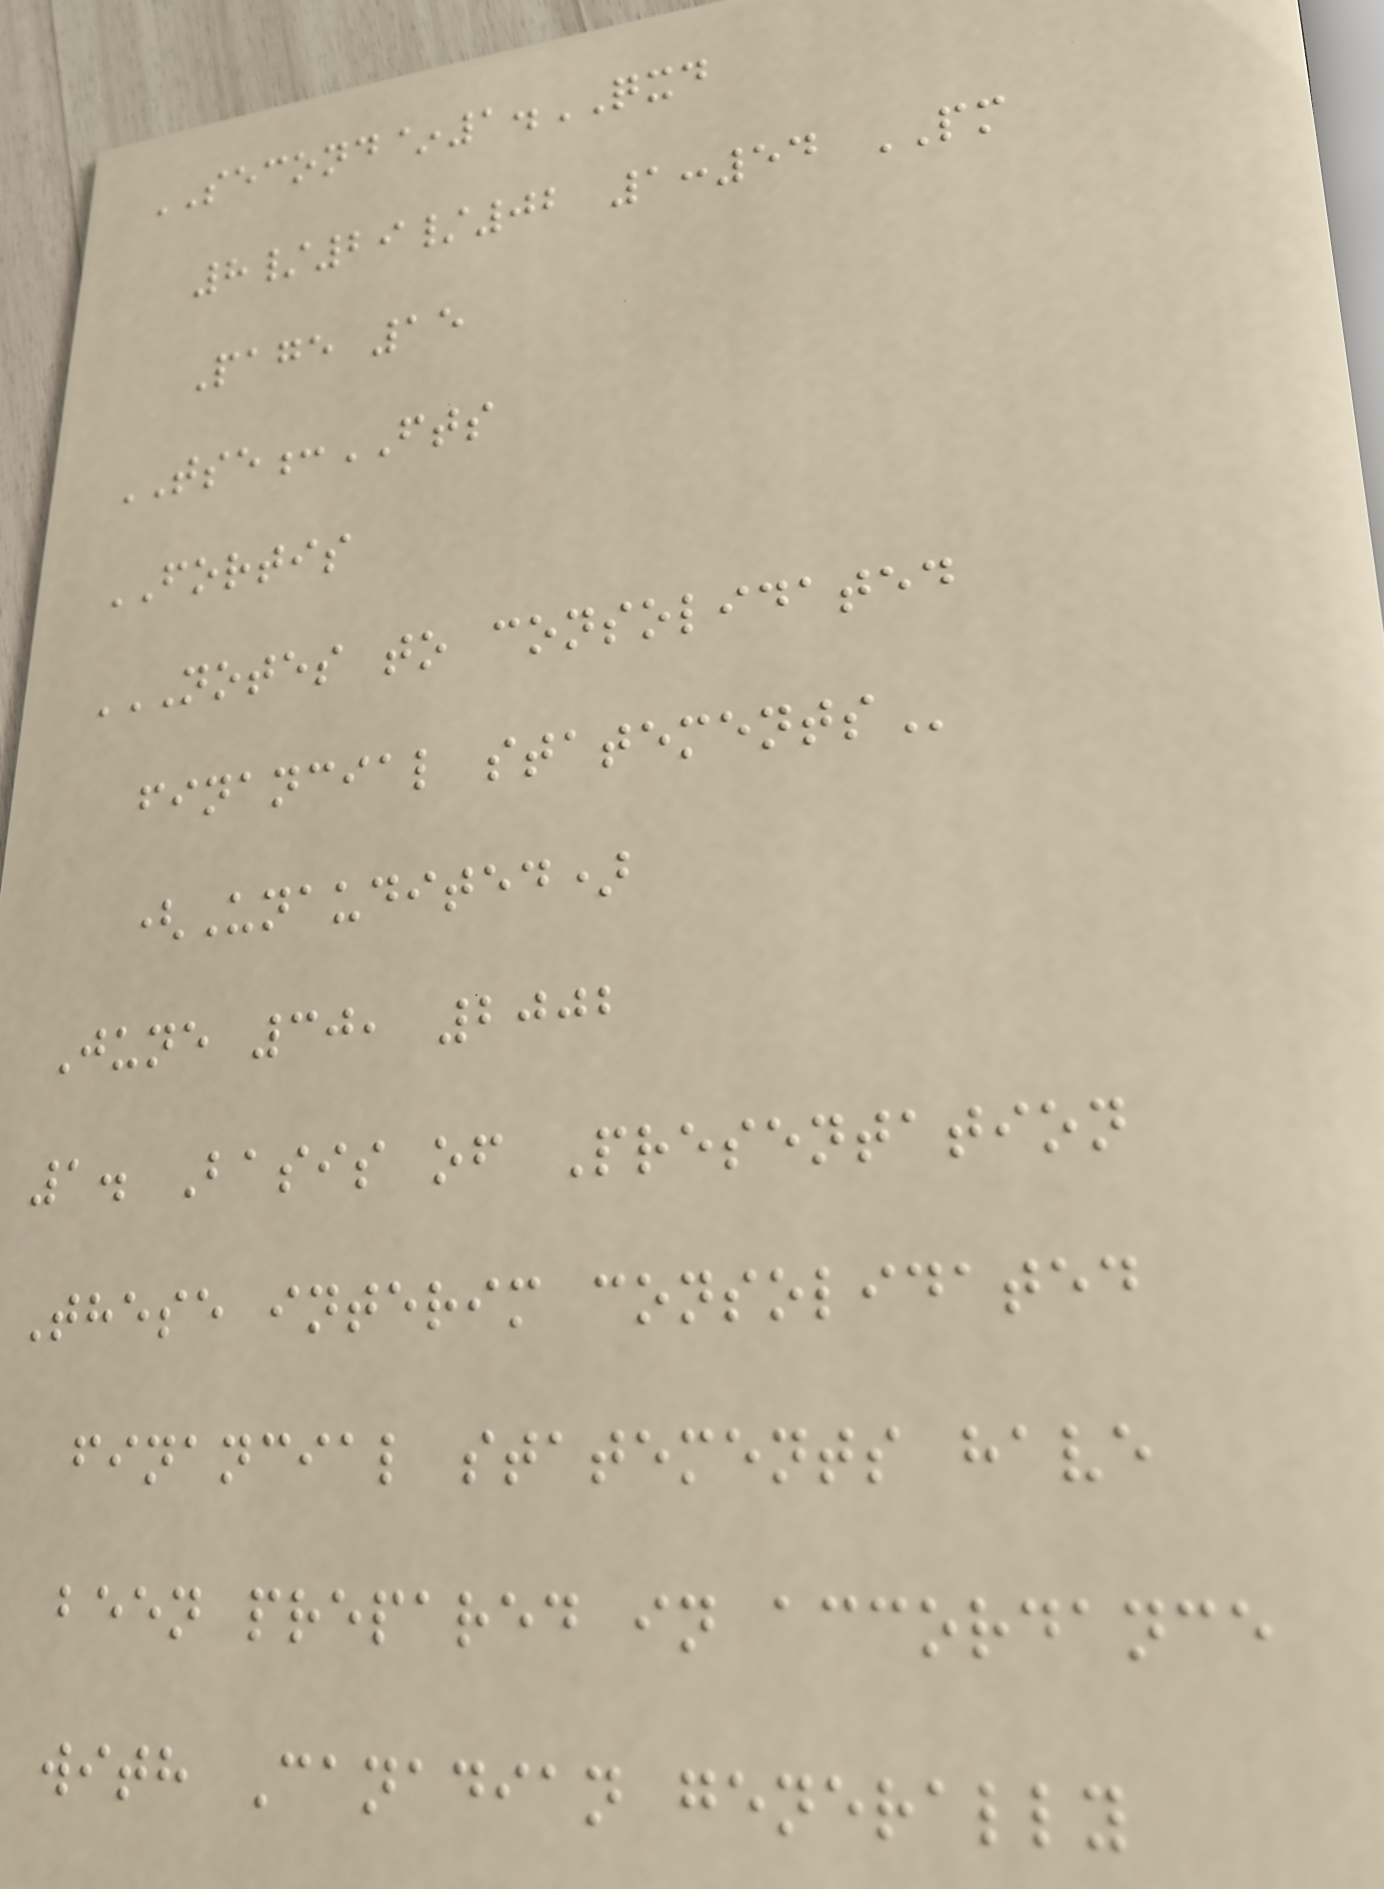SECOND~1.QXD
8/29/02 1:54 PM
Page 15
TSE:FTS
FORTIS
NOTES TO CONSOLIDATED
FINANCIAL STATEMENTS
(Unaudited)
June 30, 2002
1. Basis of Presentation
These interim consolidated
financial statements have
been prepared in accordance
with Canadian generally
